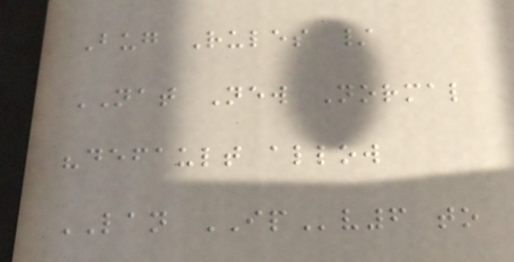Bug Rules /
NAT New Normal
"default allow
LAN IPv6 to
